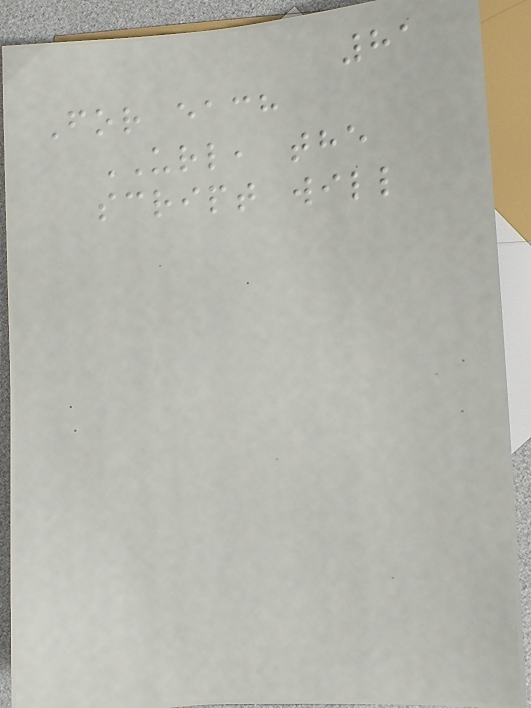81
For each
URL, the
script will
